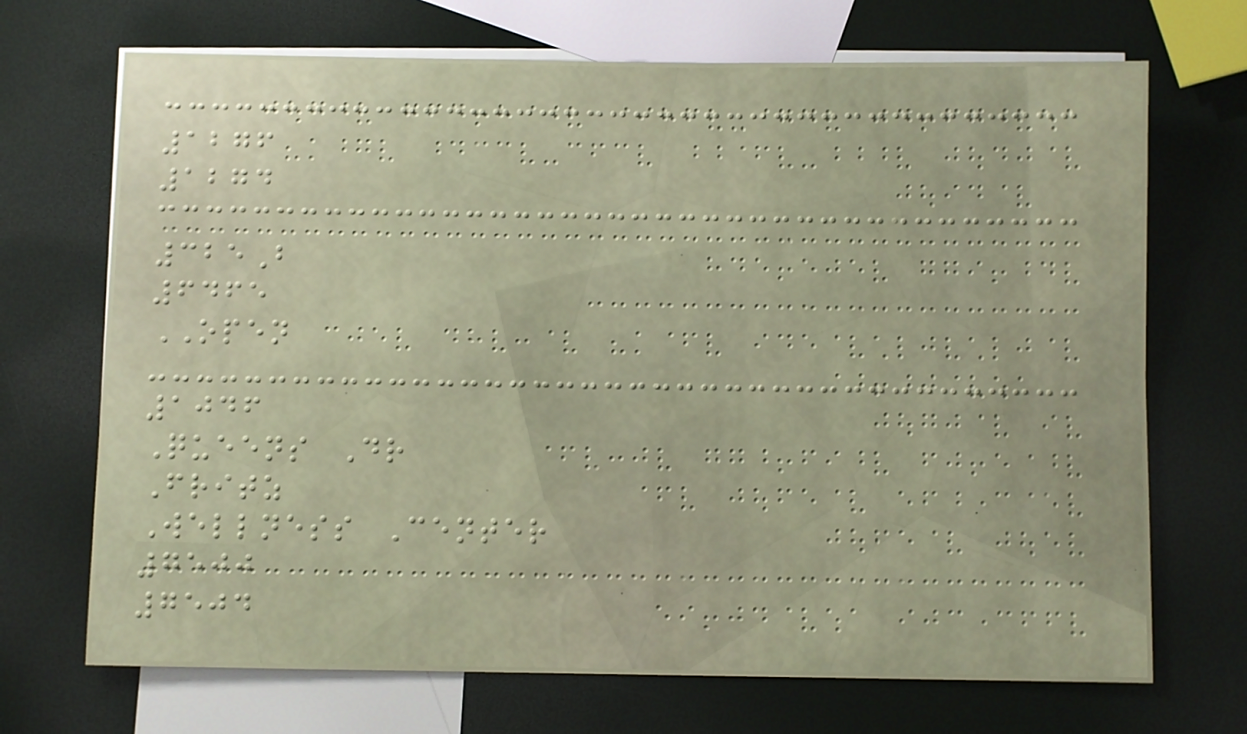1276
1274
325B
6465
OPEN
1046
Queens Dr
Fritz
Wellness Center
7500
7504
